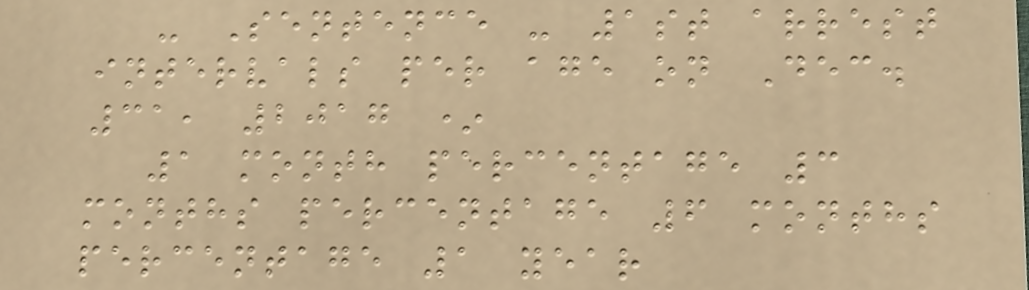- Sentence - 1st arrest
intervals per age on Dec.
31, 2017 *
1 month percentage 3
months percentage 6 months
percentage 1 year
